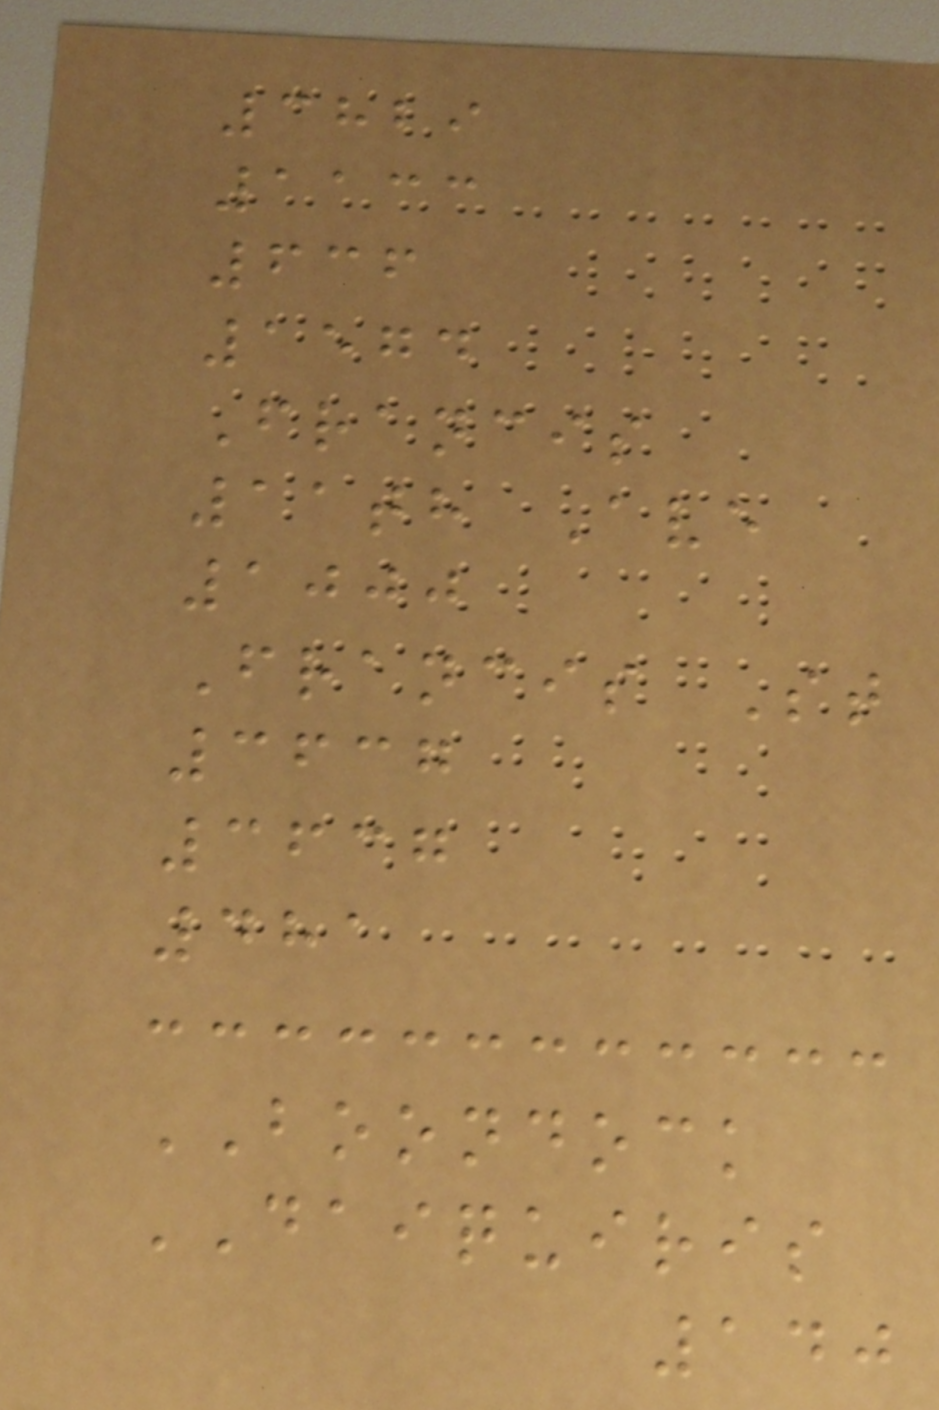3829
1133
636
1574
Francis
11th Ave
1000
Francis St
3637
3637
481
BOONDOCK
DAIQUIRIS
140
